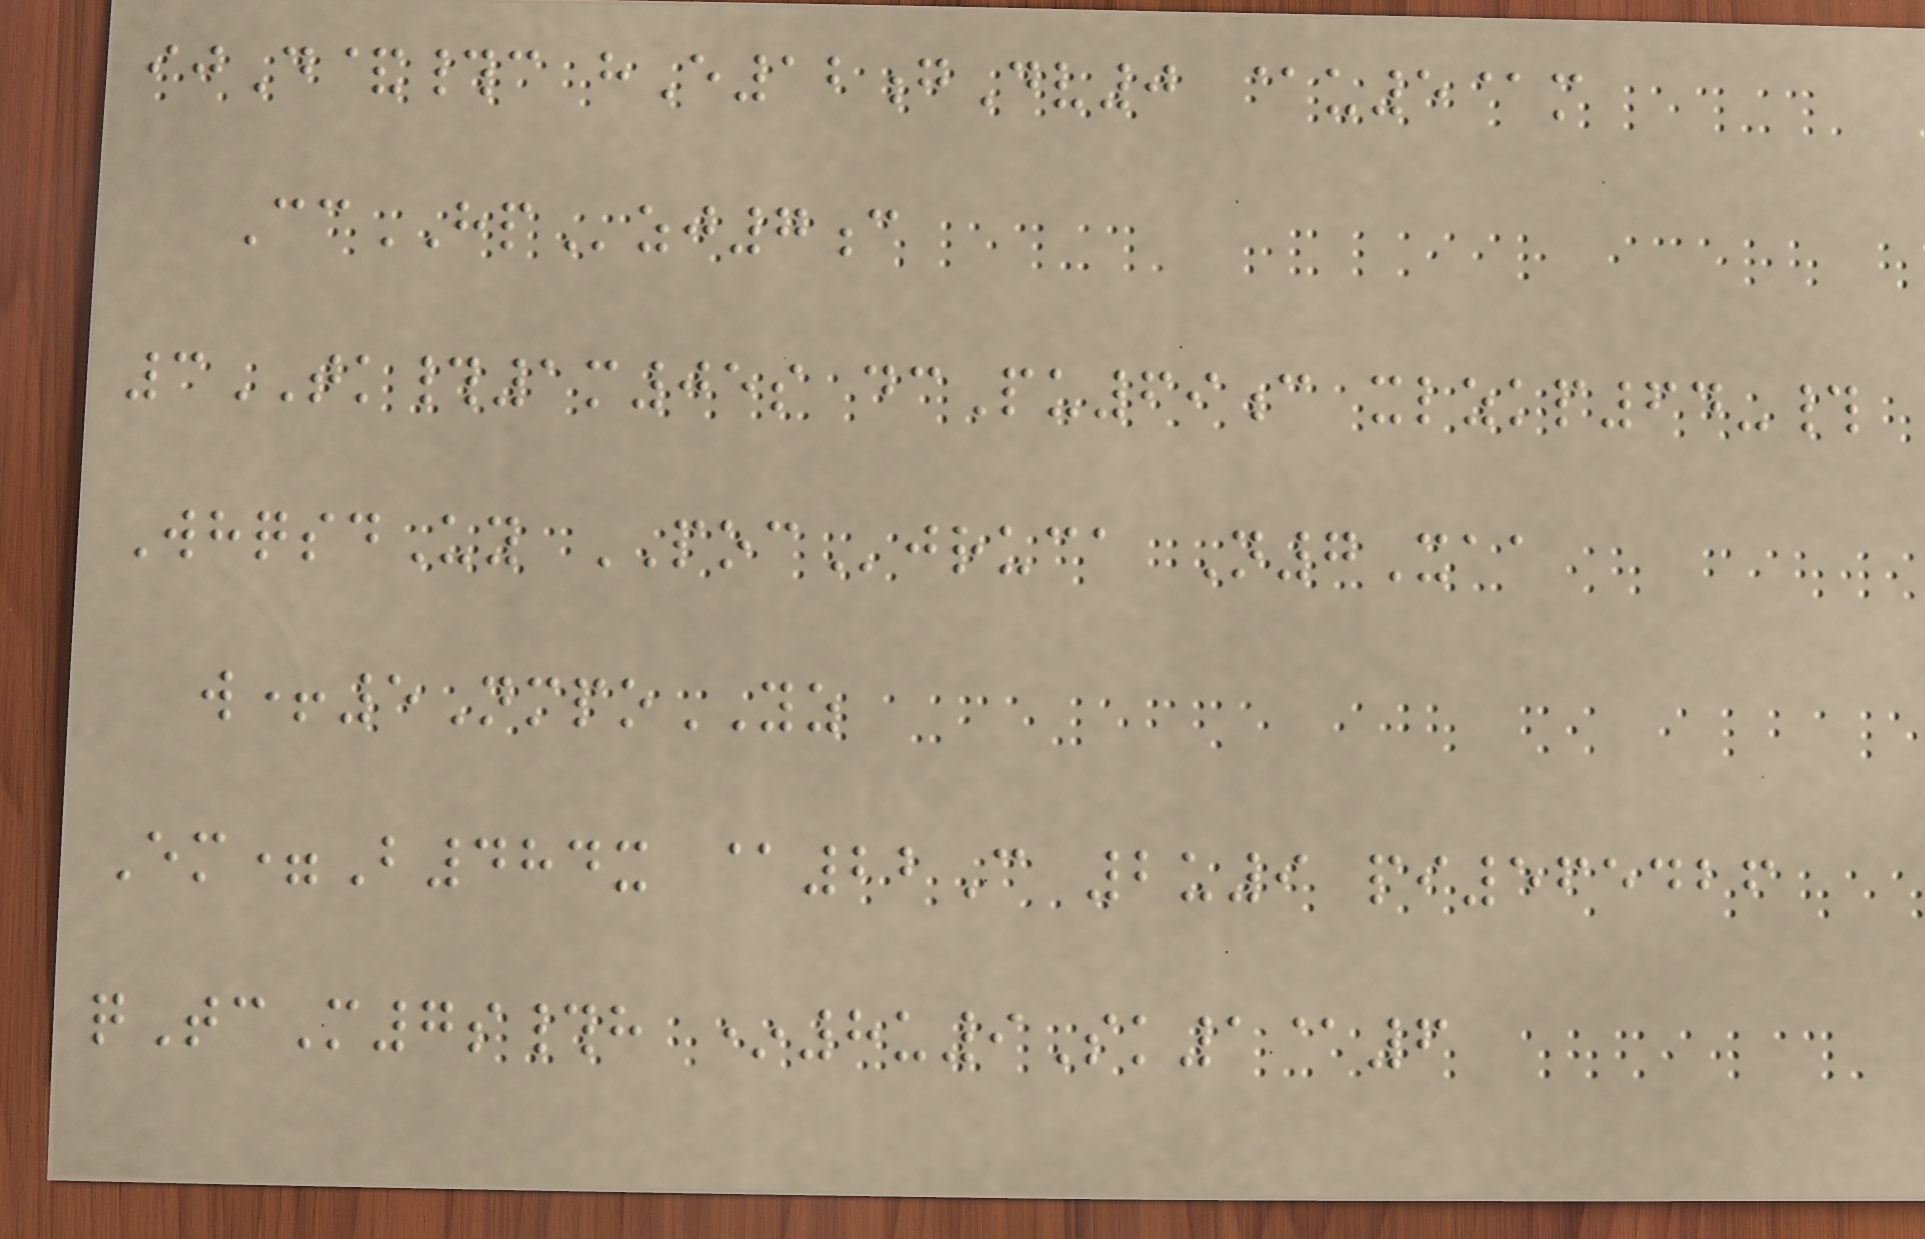ijD&#c hE12gDv0 @u5@m
CcHPzj7c
3TK#1m05s dcPu69c xlzkp64-#
WhqsdUy POCjruca N7Xaa
w+5NmpoYZ
Em=B484x @22C 2u9 pi565426
qTcM7s#h *8u9Sk1@6
